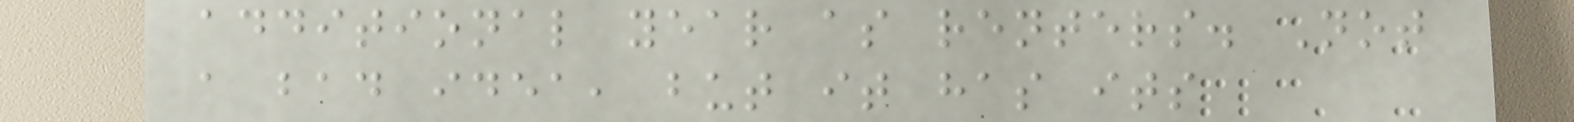additional year as renters. Not
a bad idea, but it has its
